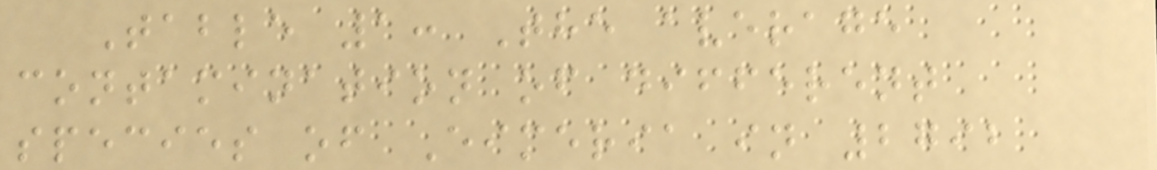Table 1: The average
contamination of different
species of Eimeria in 2792
